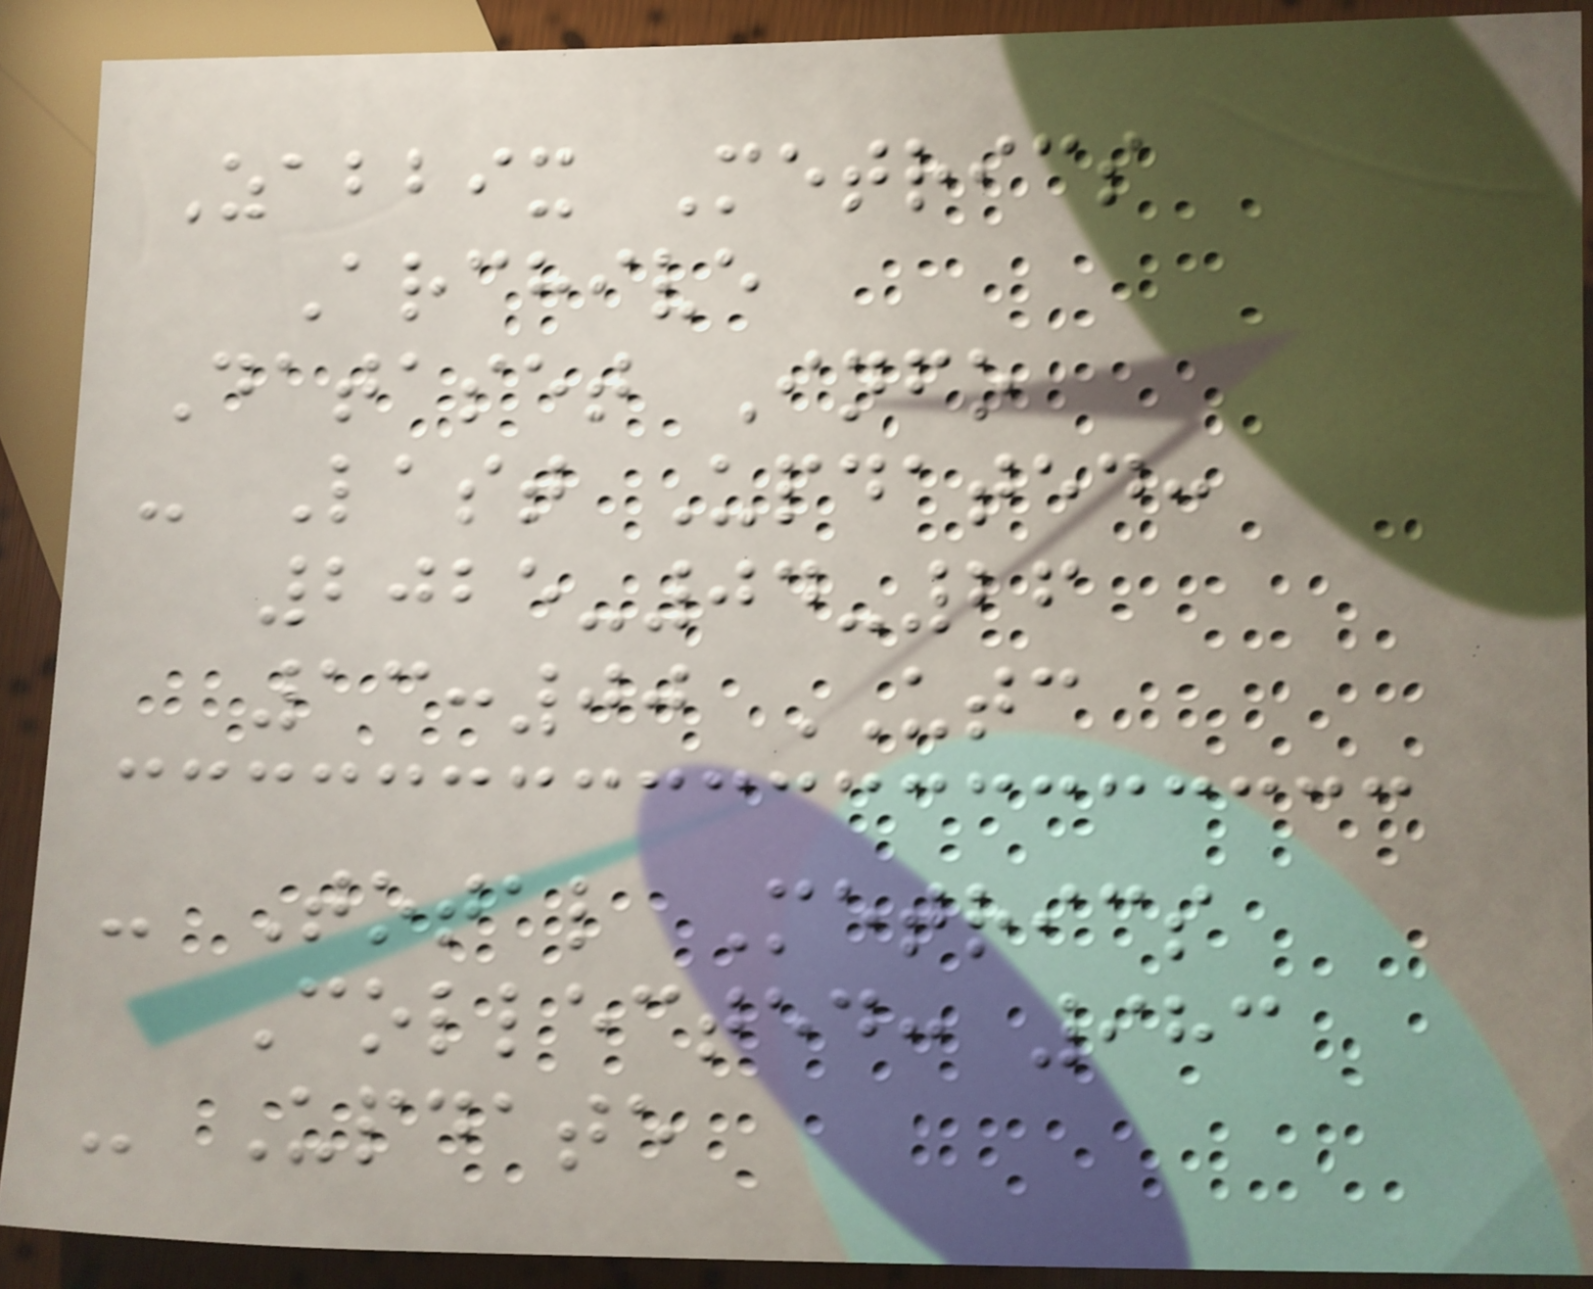Zabbix Metrics
Archive
Dataset Info
- Last Updated:
2025-04-26
13:00 UTC
- Total Metrics
Collected: 983
- Update
